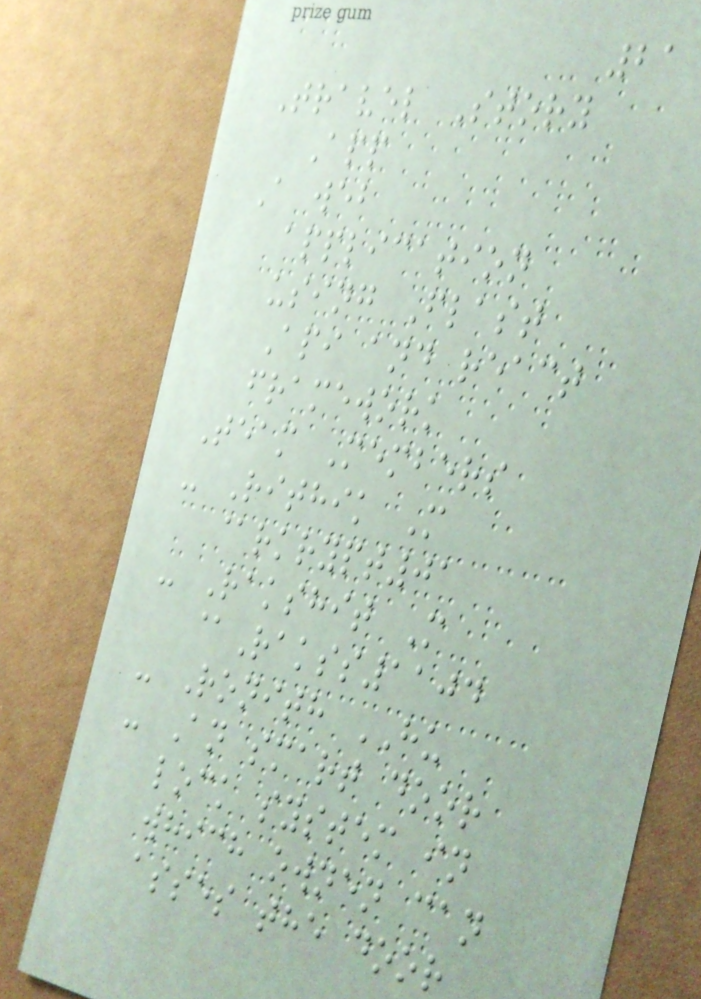21
Travel Story
App
A web
application
using Flast
Api and react
framework
Team Members
- Rithik M
@rkrypt01
- Rakshit M
@Rakss1104
- Ronith HU
- An smart door
lock system in
which ownen can
asses the door
